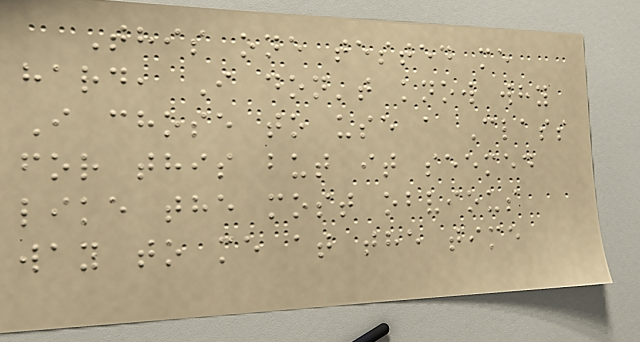This one tested me
hard, I don't know why
I chose to use a Class
for this but it seemed
like the most obvious
way to me at the time
